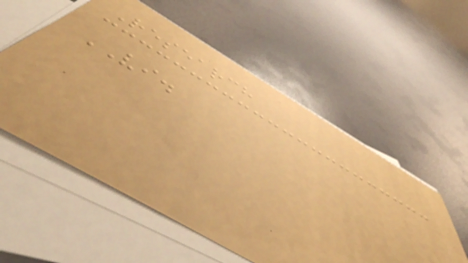Research
VI.
